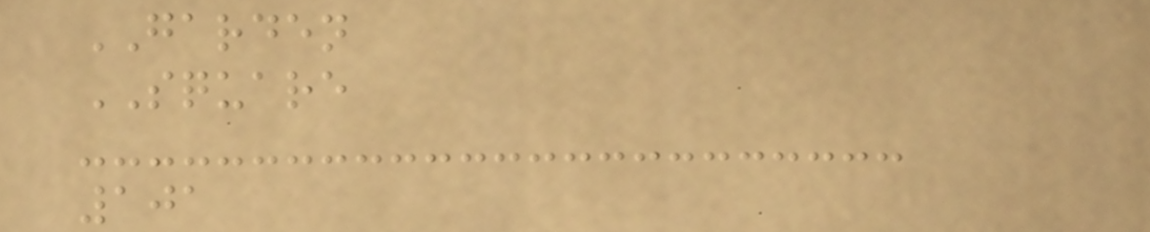GARDEN
SQUARE
101
